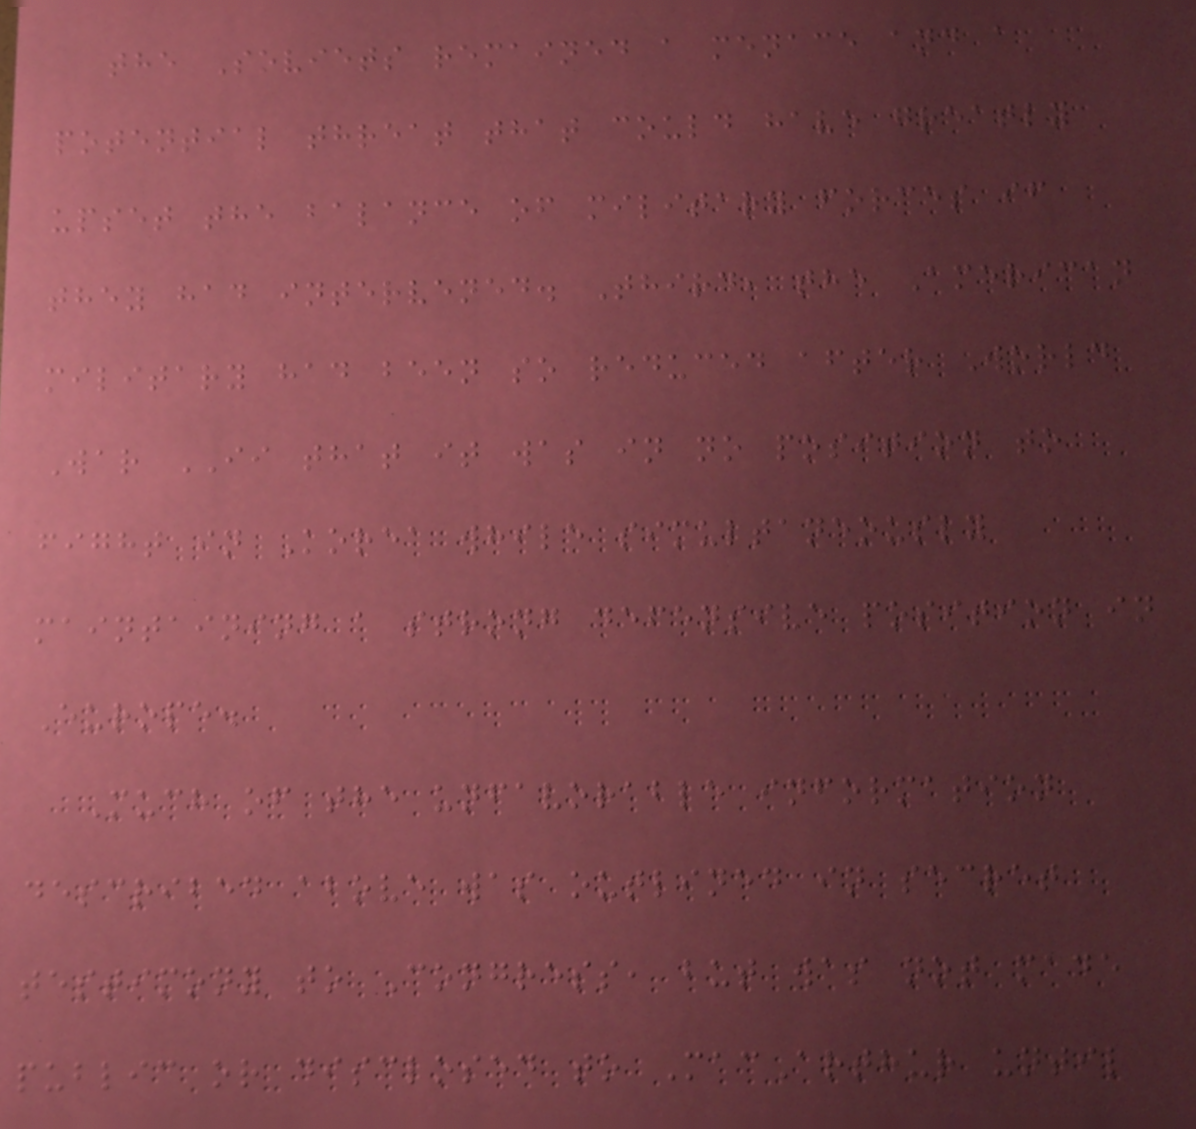the Soviets remained a menace and a
potential threat that could have greatly
upset the balance of military forces if
they had intervened. Third, the American
military had been so reduced after World
War II that it was in no position to
fight in Korea while simultaneously
maintaining a strong defensive position in
Europe.
Much of the unfavorable information
described above was outlined in secret
testimony to Congress, but was not made
public or disclosed to MacArthur until
